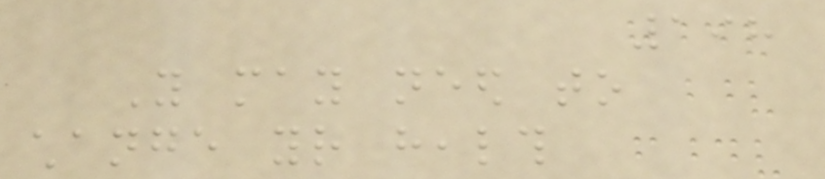198
You may need to
change your health
